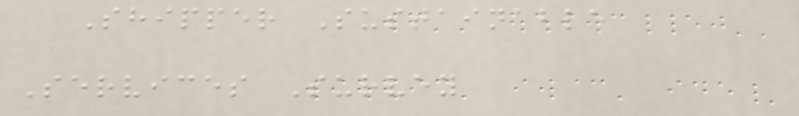Shipper Sustainable
Services Survey
